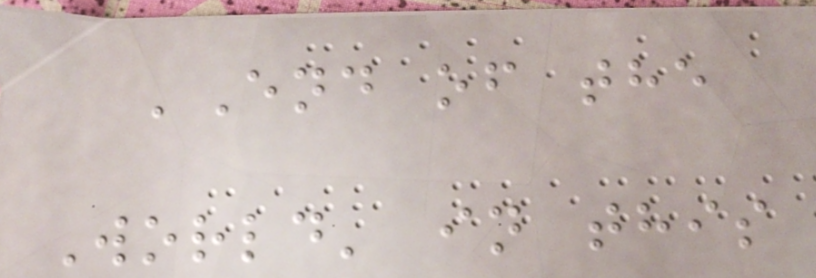'End of the
World' in this
